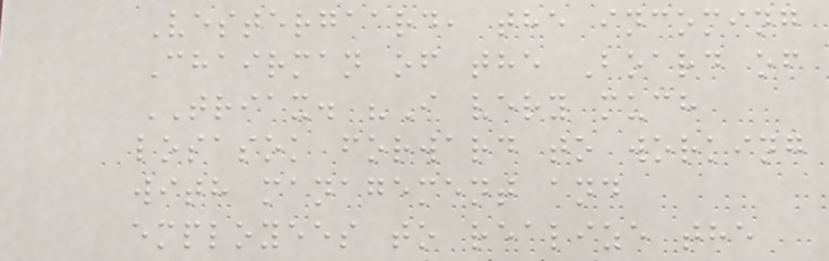Vestergaard, the incoming
Chairman of the Board of
TRIAX. "I very much
losasok forward to working
with management and
employees to realize the
